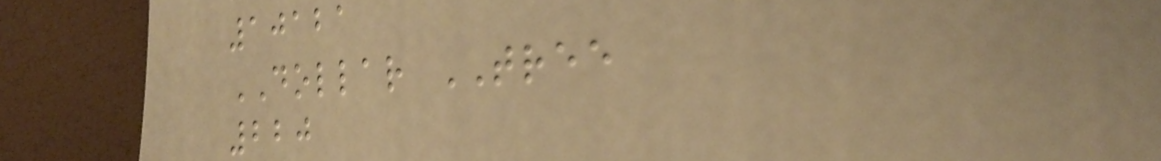10121
DOLLAR TREE
220
